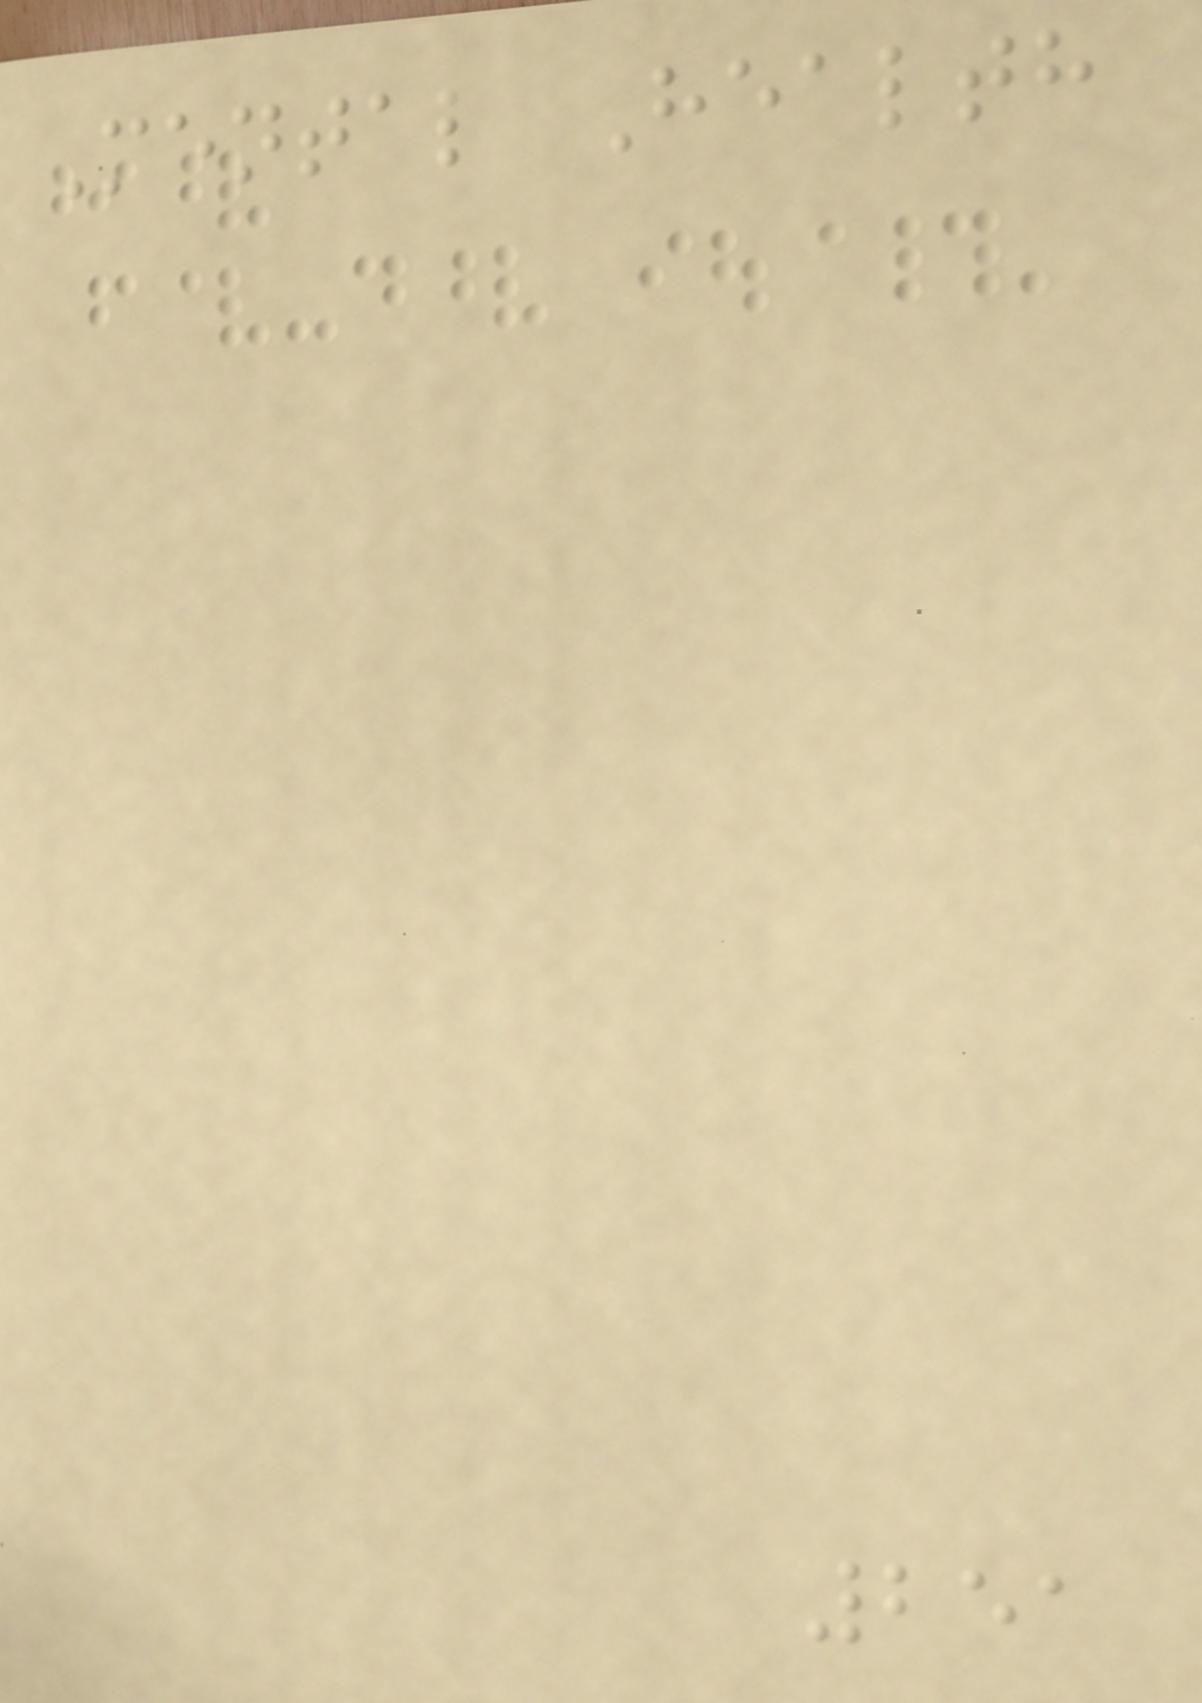Mental Health
251
